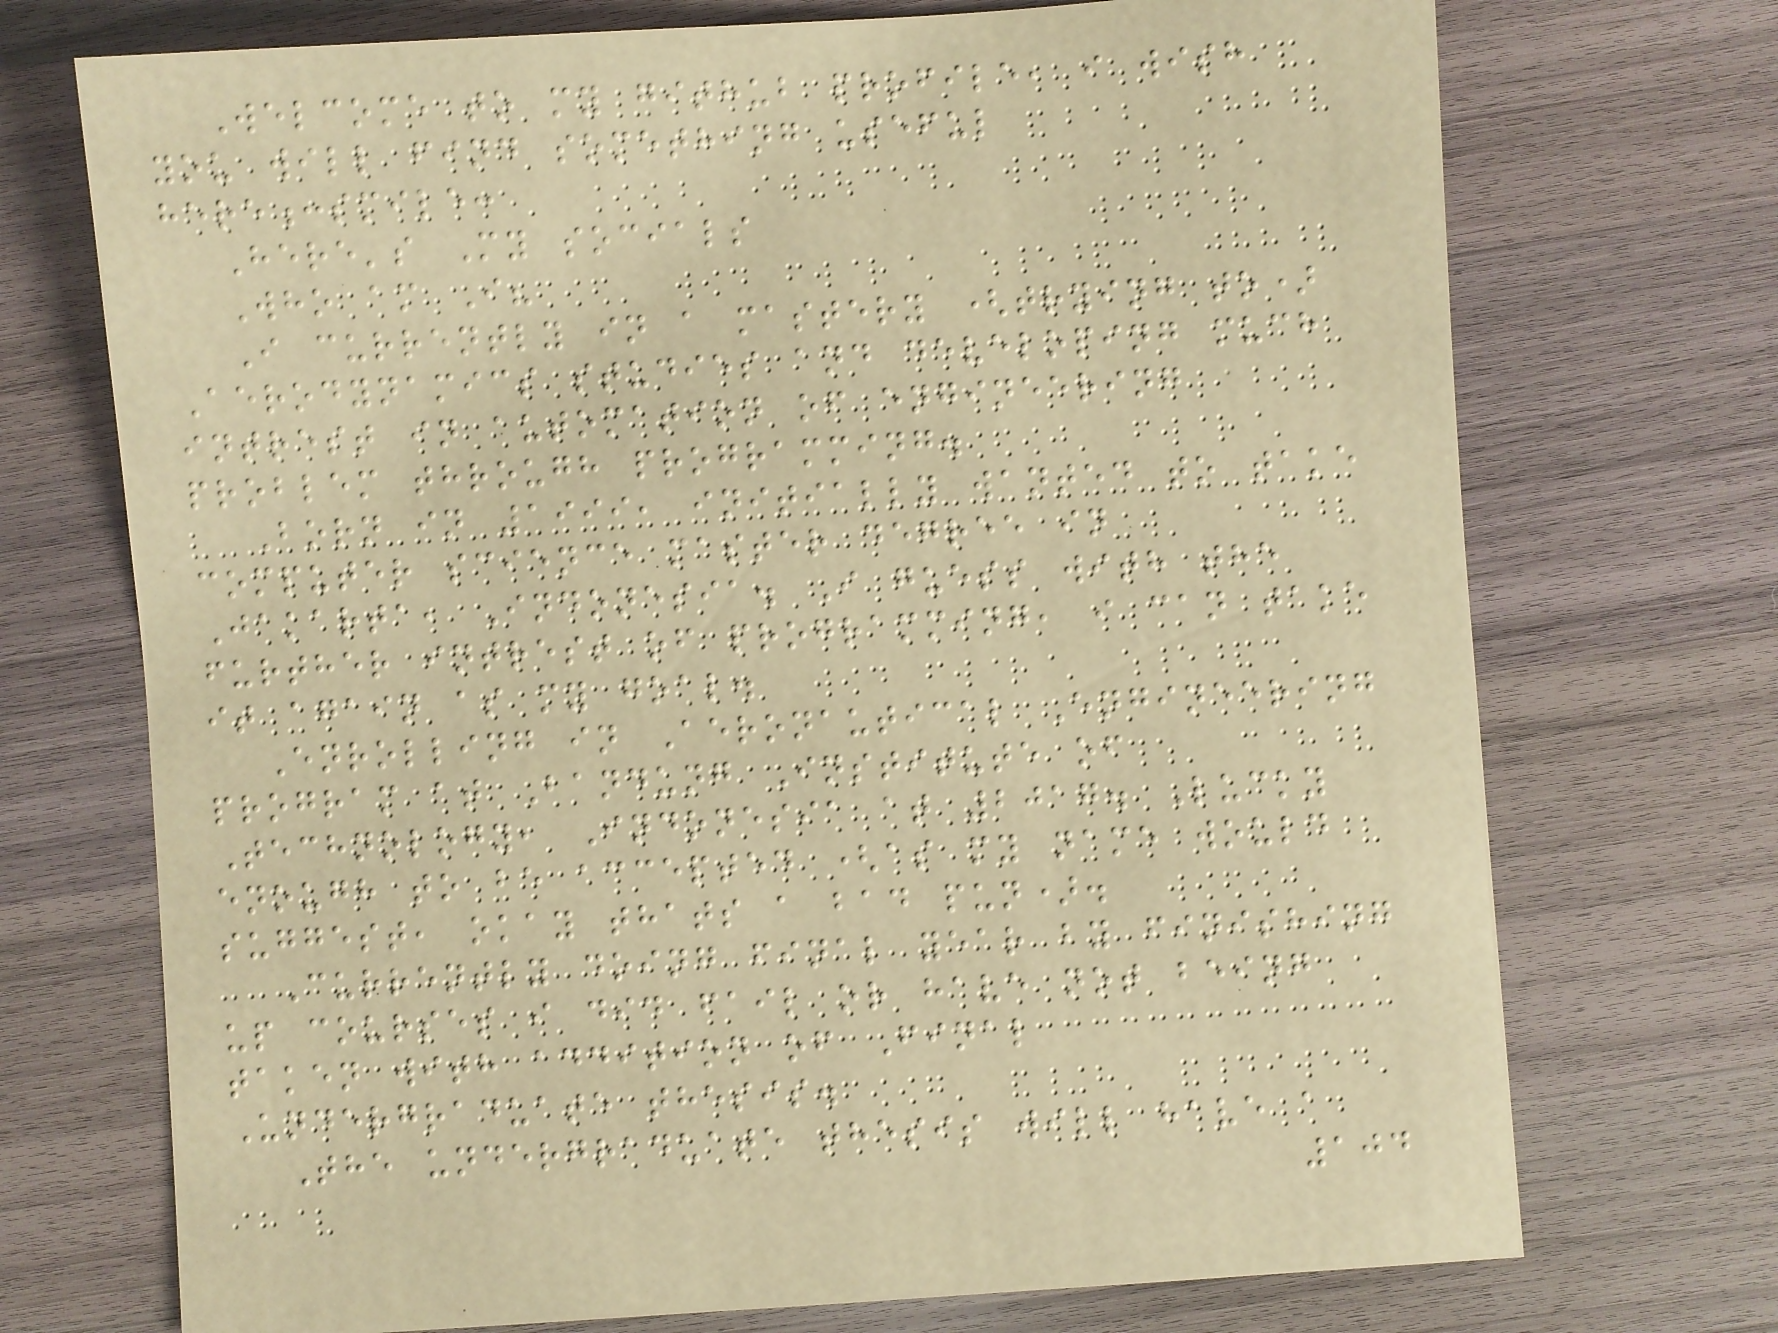Welcome to my github profile, i wish
you will find something useful
here:smile:
Here's My socials
Who am I?
I currently in a mastery (trying to)
Aerodynamics studies and developing much
intrest in automation of engineering
problem through programming.
Born in 1999, initially wanted to take
computer science master degree in
Jakarta, Indonesia. I guess with the
further intrest of programming, i can take
it again as my goal.
Enrolling in Aeronautical Engineering
program at Bandung Institute of
Technology, Indonesia at 2017. Lucky
enough to be accepted (as my name would
suggest, okay thats a bad pun).
Currently doing final year by finishing
up courses i did fail or have not being
taken with addition of Final
Undergraduate thesis.
The undergraduate thesis will have a
104
